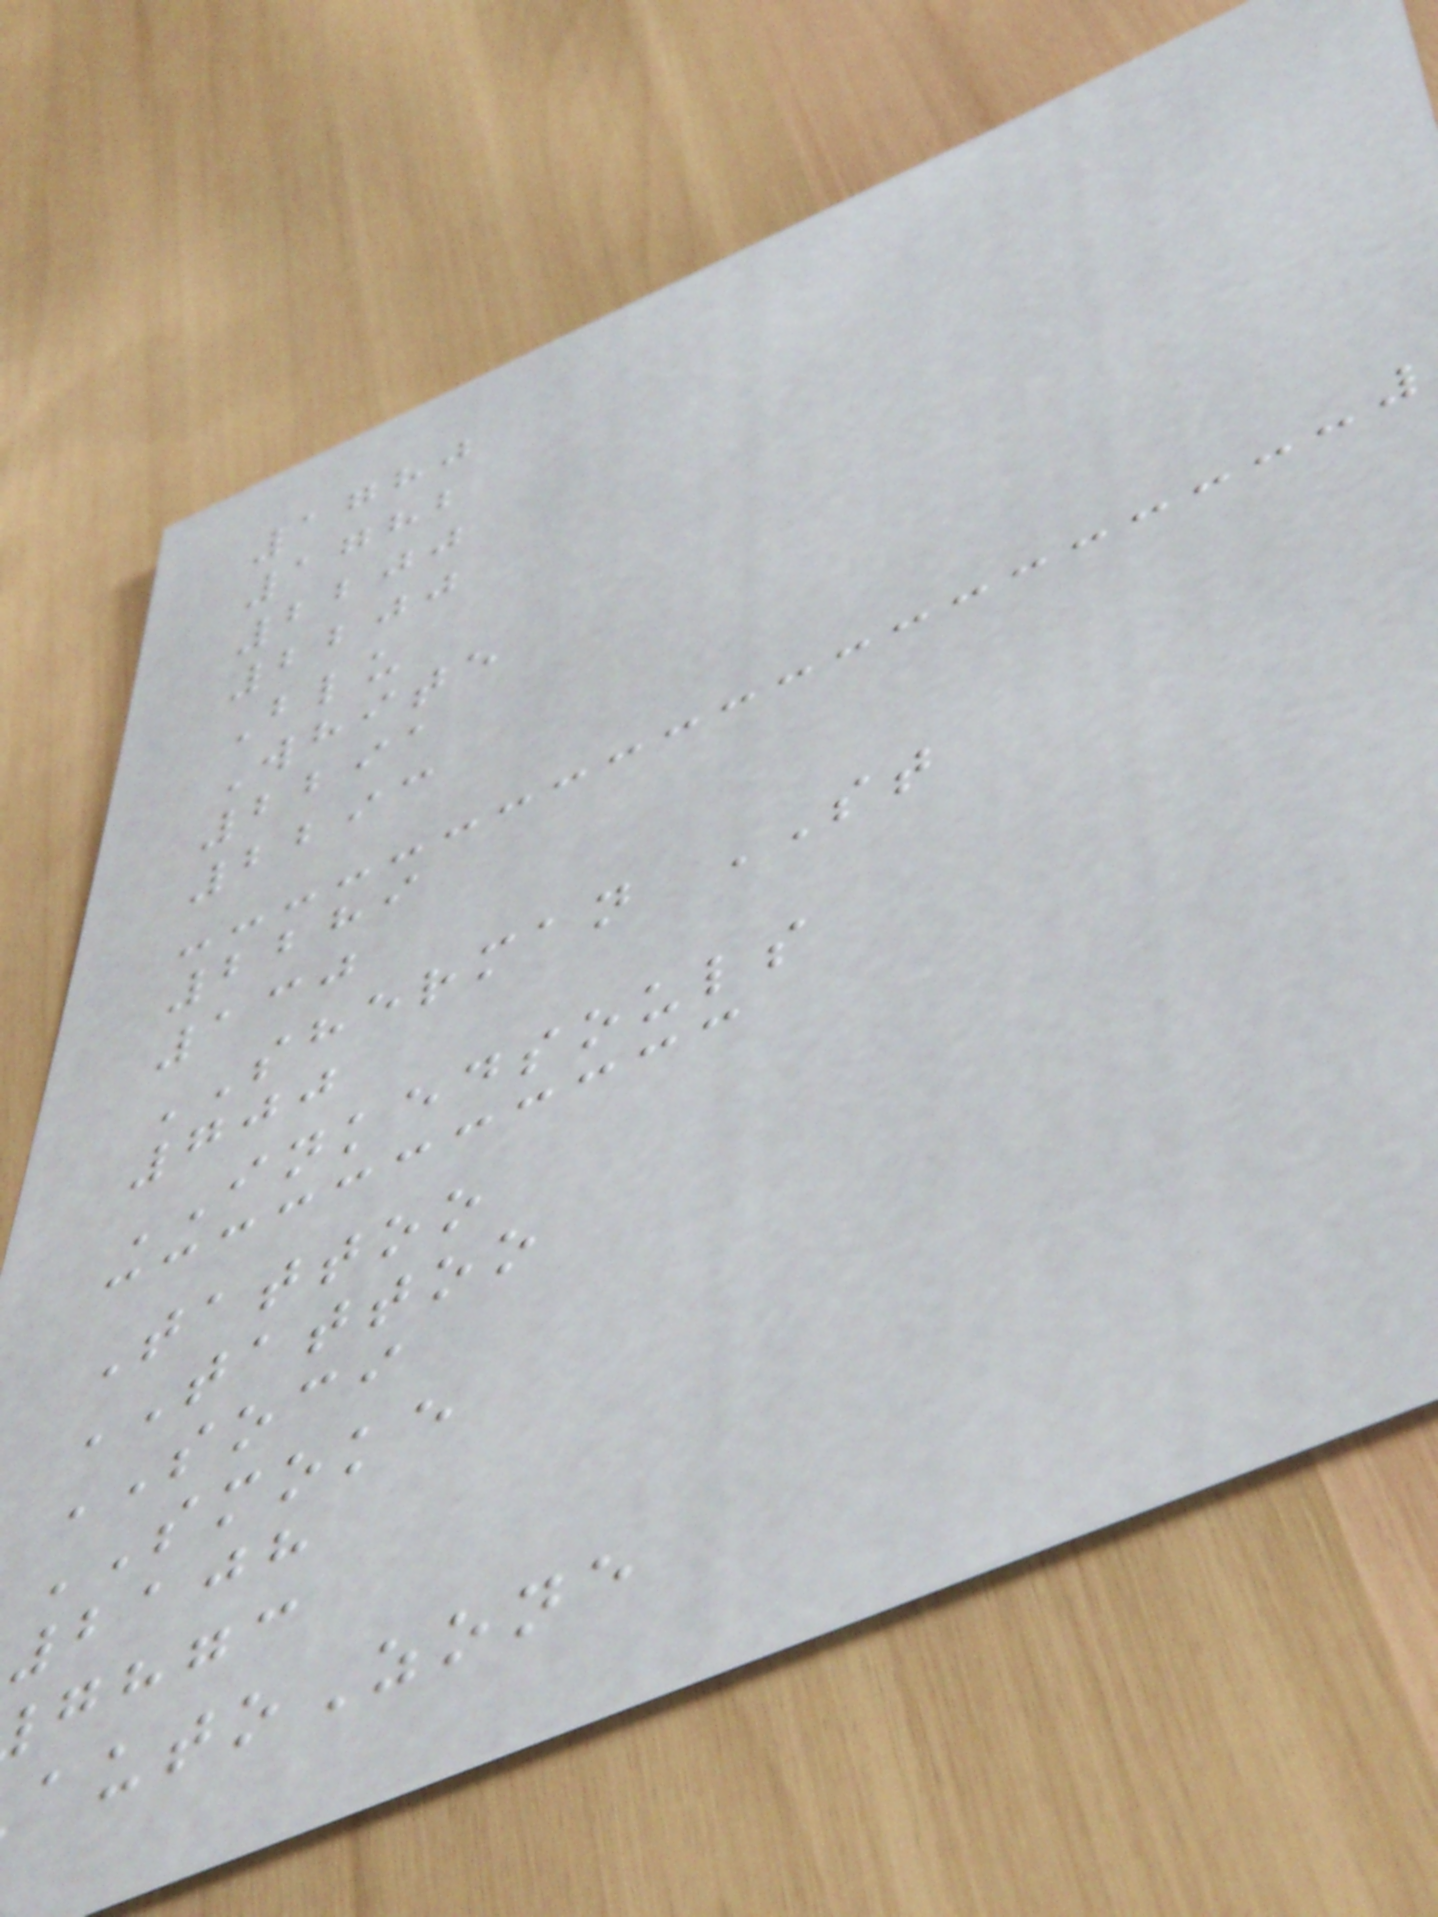1780
1782
2200
2200
Blu
White
2291
2293
2289
130
SHERMAN ST
700
INKEDSOULS
Tattoo
TATTOO
SOCI
SMOKE
2108
ghgc
utoZone
